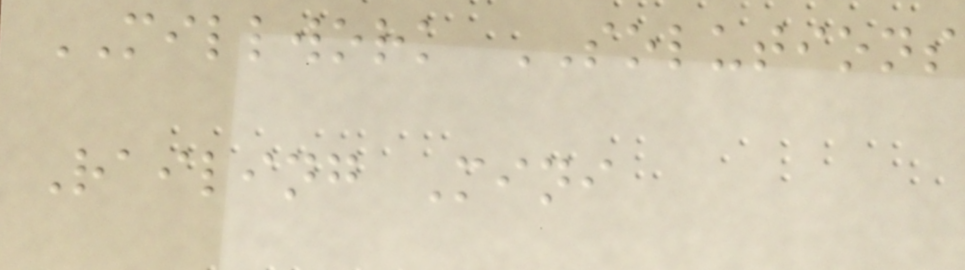MILLWORK SOLUTIONS
Railing Mini
